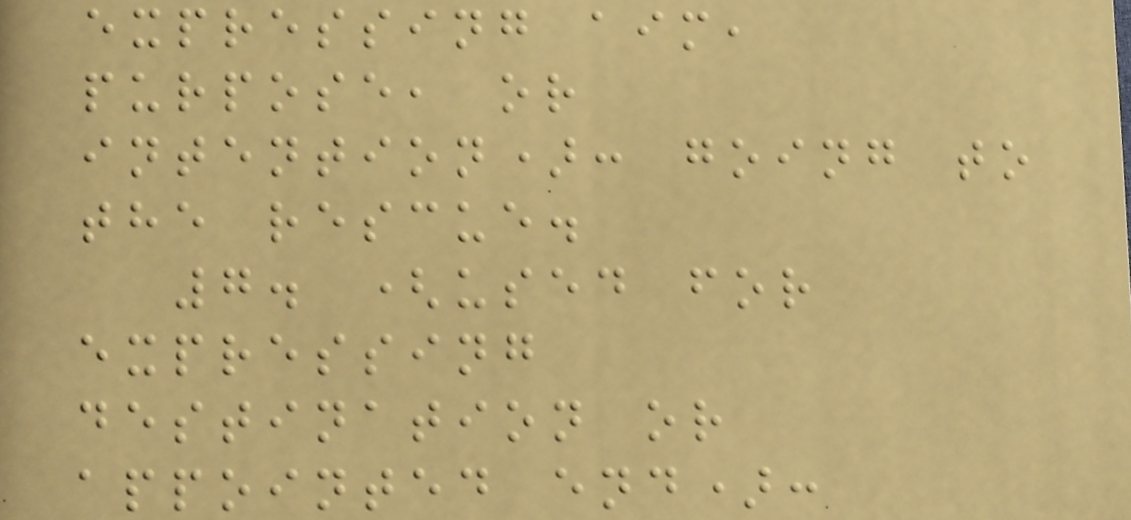expressing aim,
purpose, or
intention): going to
the rescue.
7. (used for
expressing
destination or
appointed end):
